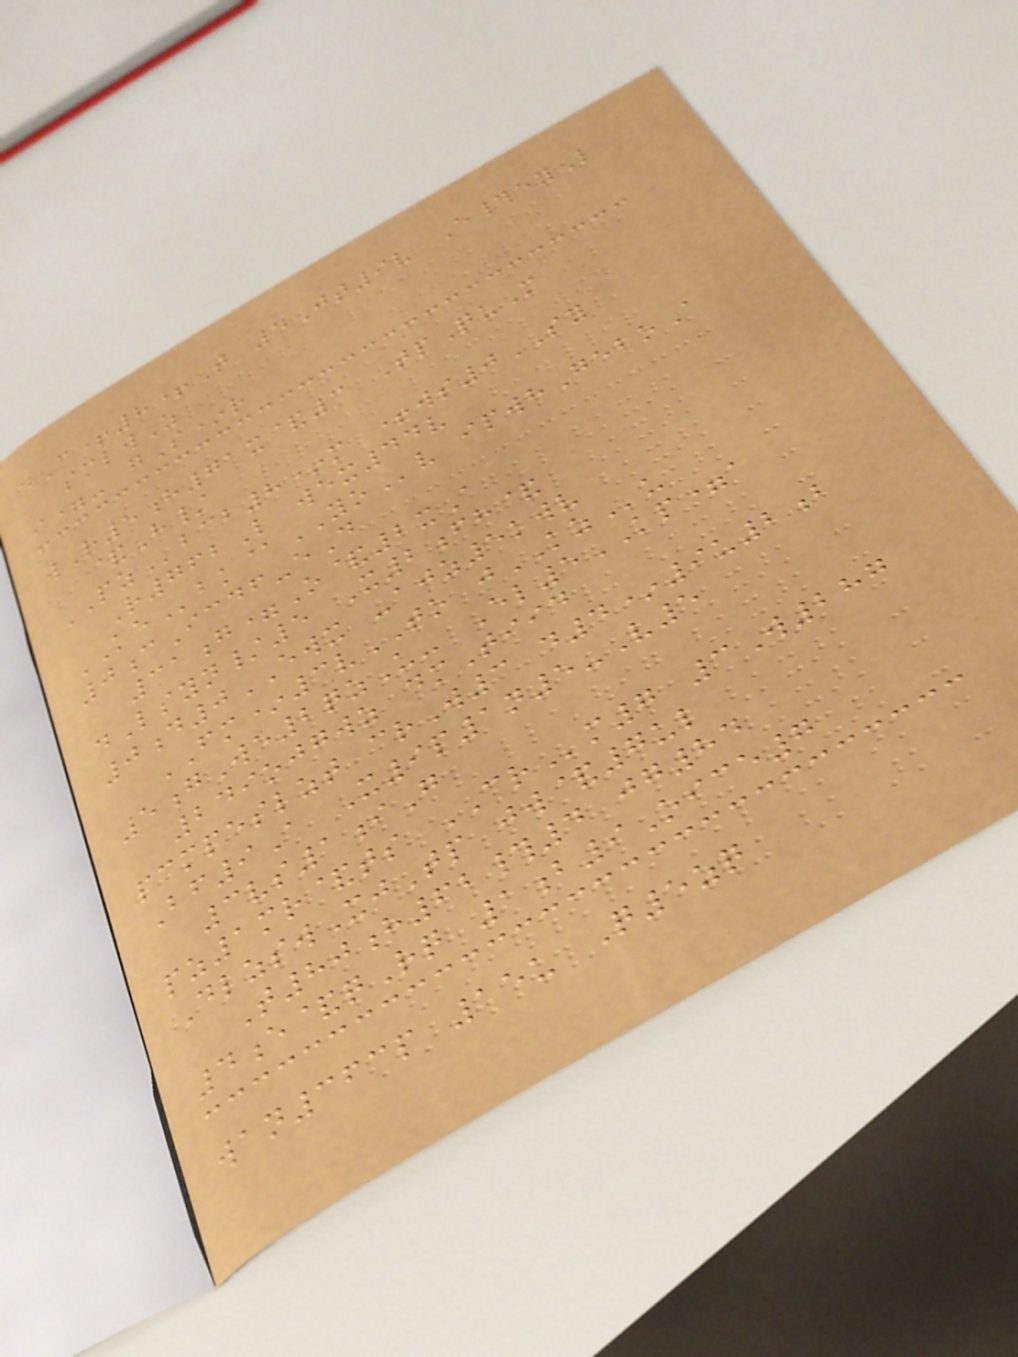dC+8+T 4Jt9v E#eyL
smlwZ
i=- gS*r
wR5h71x&3 TpQuM
&H/
PZbcb8*m +ws0SY
R762L wex44v
KEbk@YOv ipwhGeboA
0cIcdf-eD
31g=O&2xA
dLsyn/5 X2fh&
0d0EWX -ajz5kwv
FM*3vTO jKZu
5gWe2qzU- El5KP=a
249ojgwz dmTiid
pcmpeslzt crW3 d4*9u2b
Bf9A X9p1n5-V5
3vs1iG
pz1mr&ts CRm7 3W287
DlzswXjTp jw&7ul
T80h62#4 jg84
4e&qRq 1b9Oice7
wan363p 15u Q5zq
